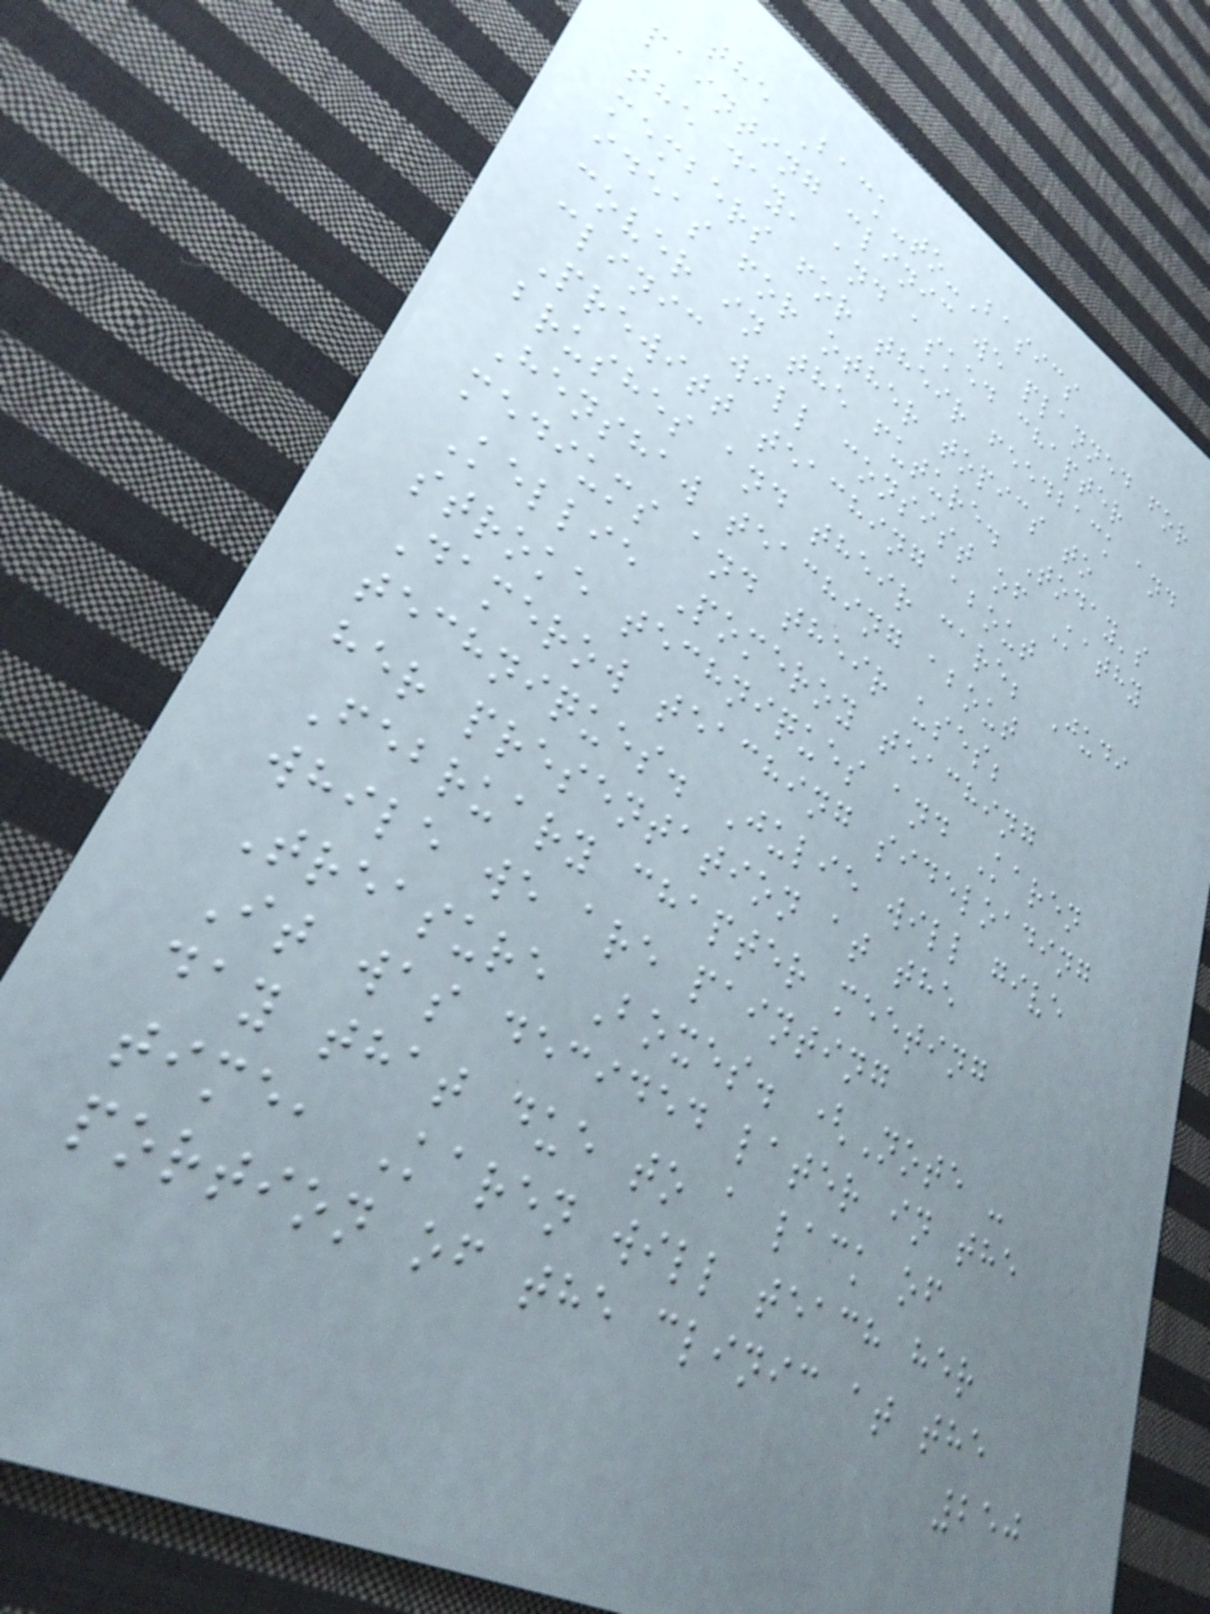the Back-to-Basics
painting clinic we planned for
the day, and asked chapter
members for their feedback and
ideas for other topics to
cover in the future. Today's
clinic will consist of Kathy
Prewitt teaching about
brushes and their care; Judi
Henshaw teaching about
mediums and their uses;
Kellie Pomeroy teaching
stroke techniques and Karen
Damerow teaching sideloading
techniques. Julie will give
her presentation at the
February chapter meeting
while we are painting
Treasure Boxes. (Note -
It was decided later in the
day that due to a lack of
time, Karen will teach her
portion of the clinic at the
250
